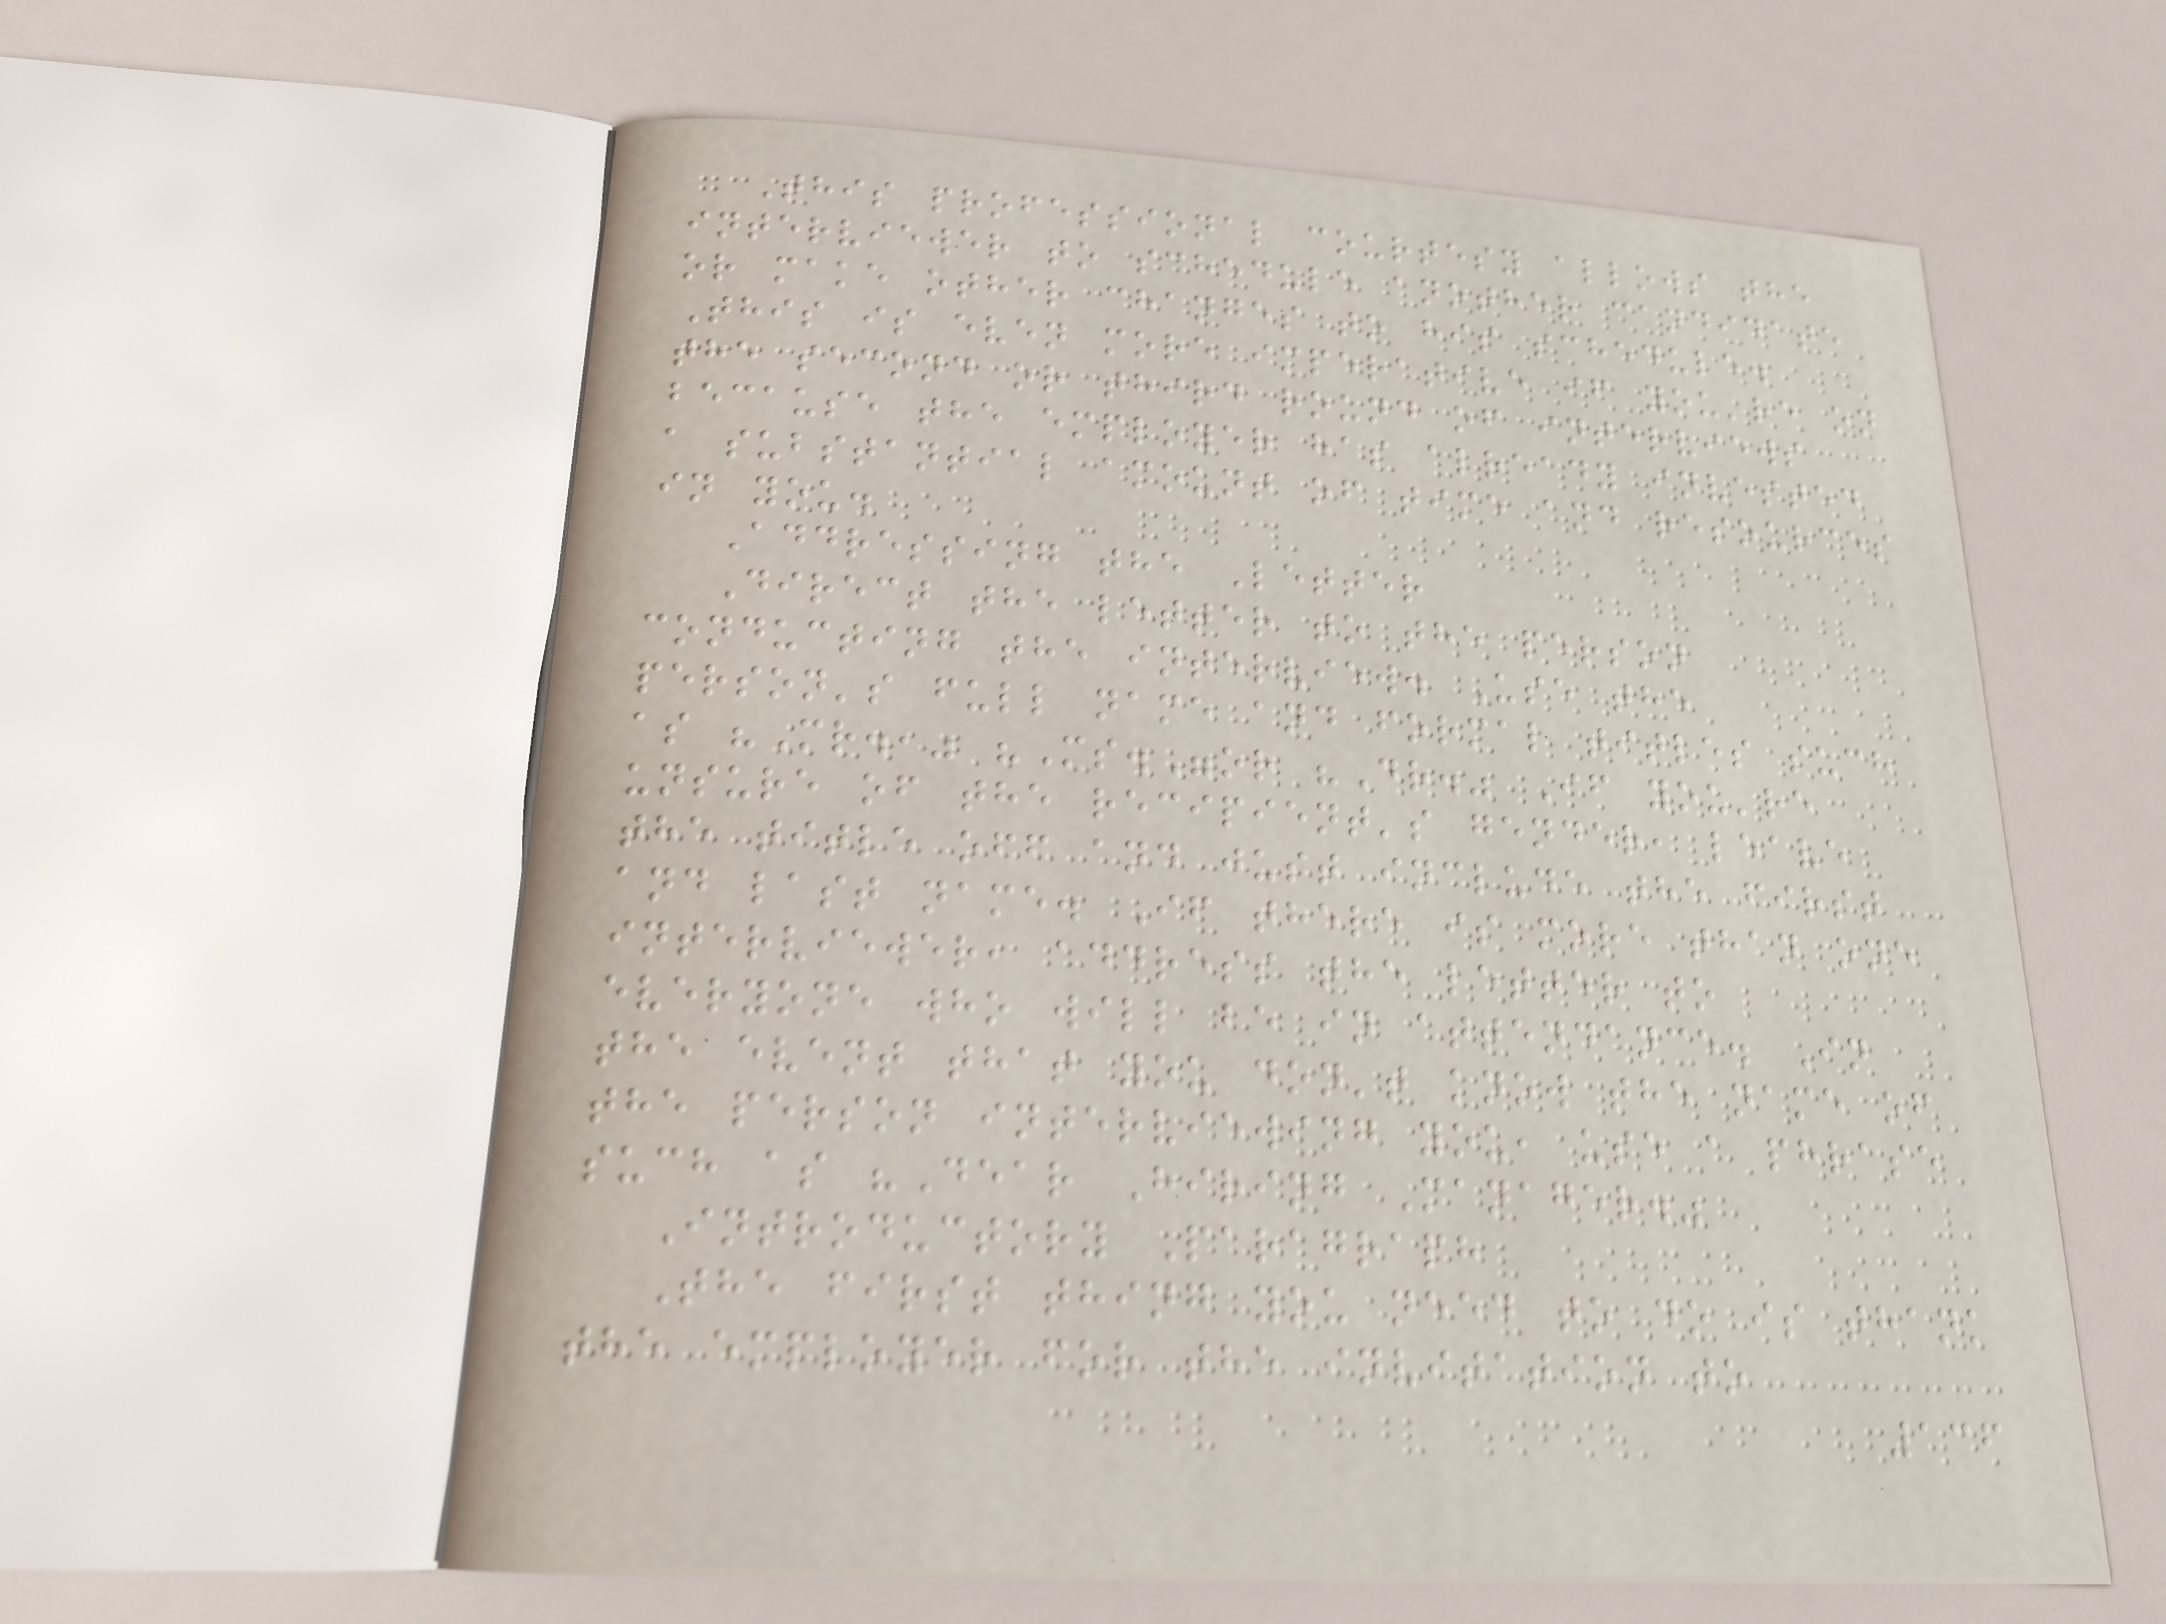This professional courtesy allows the
interviewer to schedule another candidate
or make other changes to his schedule.
This is even more imperative if you're on
the second or third round of interviews
because the employer has already invested
a substantial amount of time and resources
in you.
Addressing the Letter
Direct the letter to the person
conducting the interview. Use the
person's full name and formal titles such
as "Mr.," "Ms."or "Dr." If you're
unsure of the recipient's gender, leave
the title off and just include the first
and last name. If there is more than one
interviewer, address the letter to
everyone who will be in attendance. In
the event that you don't know the name of
the person interviewing you, use a phrase
such as "Dear Hiring Manager."
Introductory Paragraph
The first thing you need to do is thank
the employer for the invitation to
136
